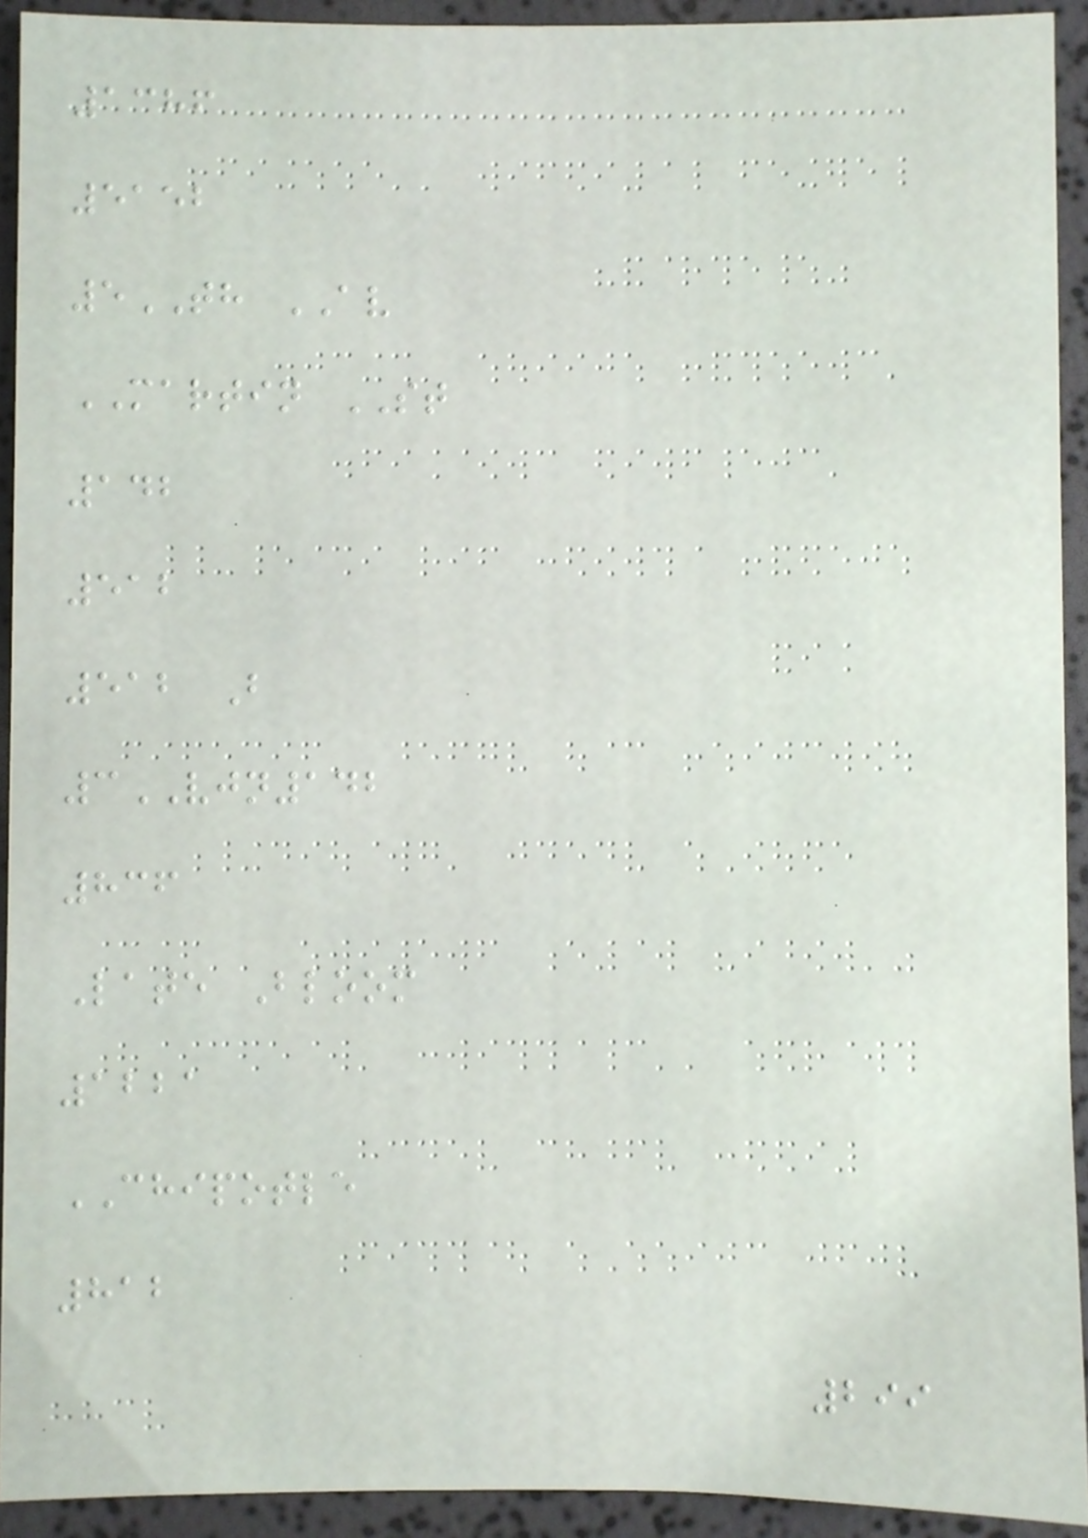1386
5152
5TH AV
MARTIN ST
142
512
512 B
3VJN142
836
Late Bloom
1221
CHIPOTLE
812
299
